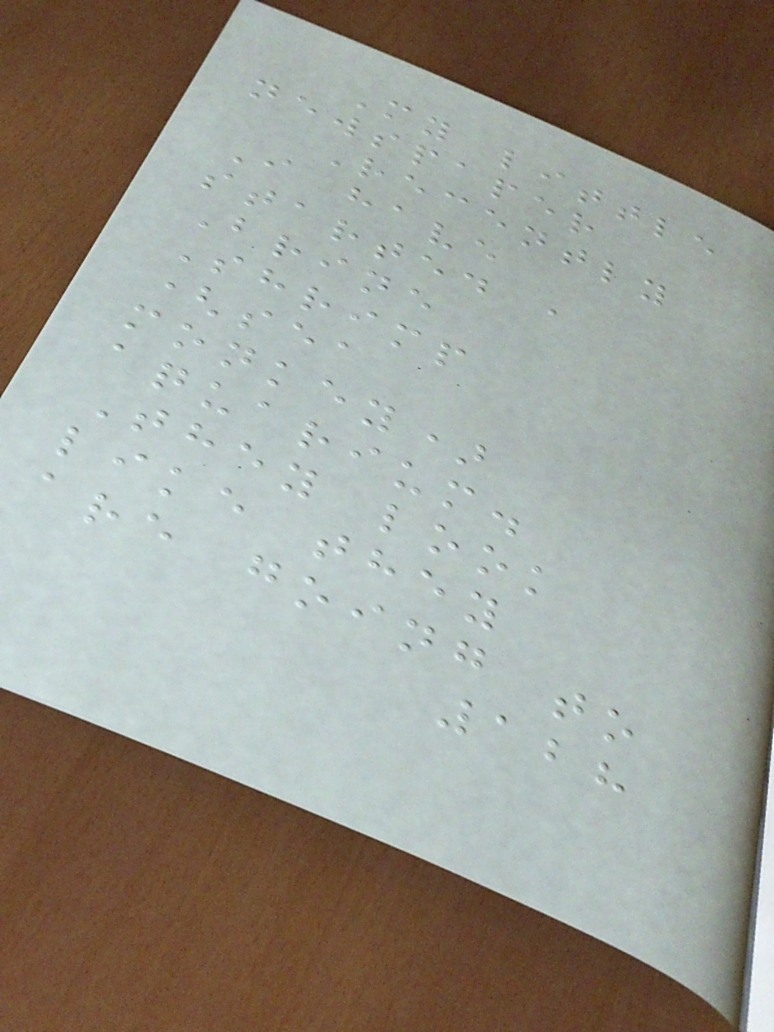My little
newspaper
Recently
I have
started a
Brine
Shrimp
(sea
monkey)
aquarium.
They look
like they
are going to
128
